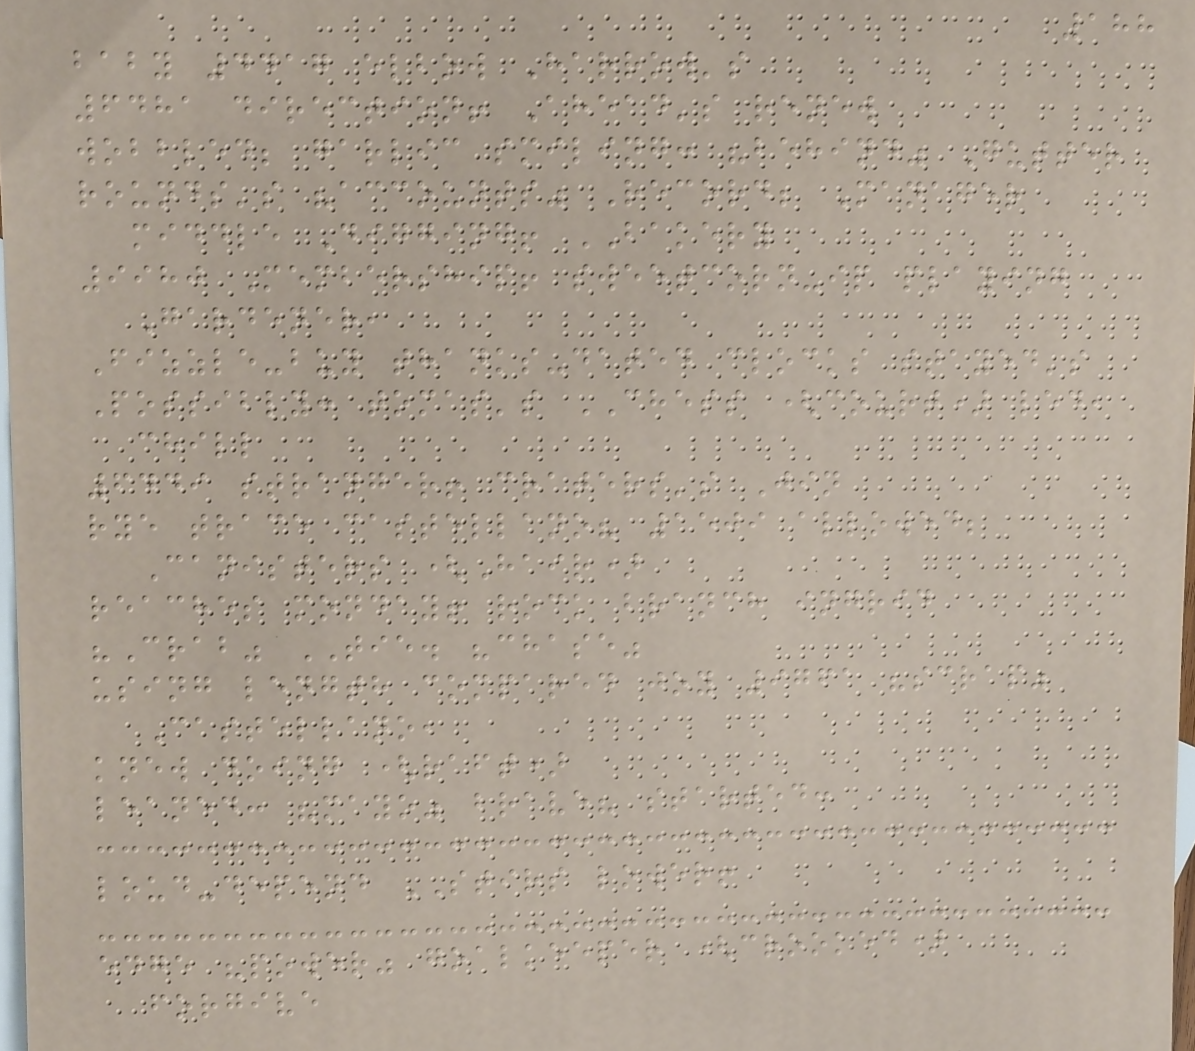188
baby 4417 elbow Harrow's
6481 direction! Ahead's renew
wobbled; garlic smiling: "behind" Gutter
rounds's "accounts" Record; Manager
middle Digging! BAKERY
9980 Membership! sweetcorn-ip playing
Gardener,
Fizzle-buy thanks-dated clocks stayed's
Possibly: tomas's CHESS (court) led,
chill
6449 stranger! craters's Jin
rye trace castellano? 1509 allowed;
Canisters (Hair)
reaches monday! rock branch ingrid
"Crab" TIE. "chase"
using length compared joy 9761 "scrap"
Castellano,
knew doing (raft)
leaned: "mayo" brave? started:
loud-depend STIRS lower!
edge "power" goalkeeper (crooked)
forgive
